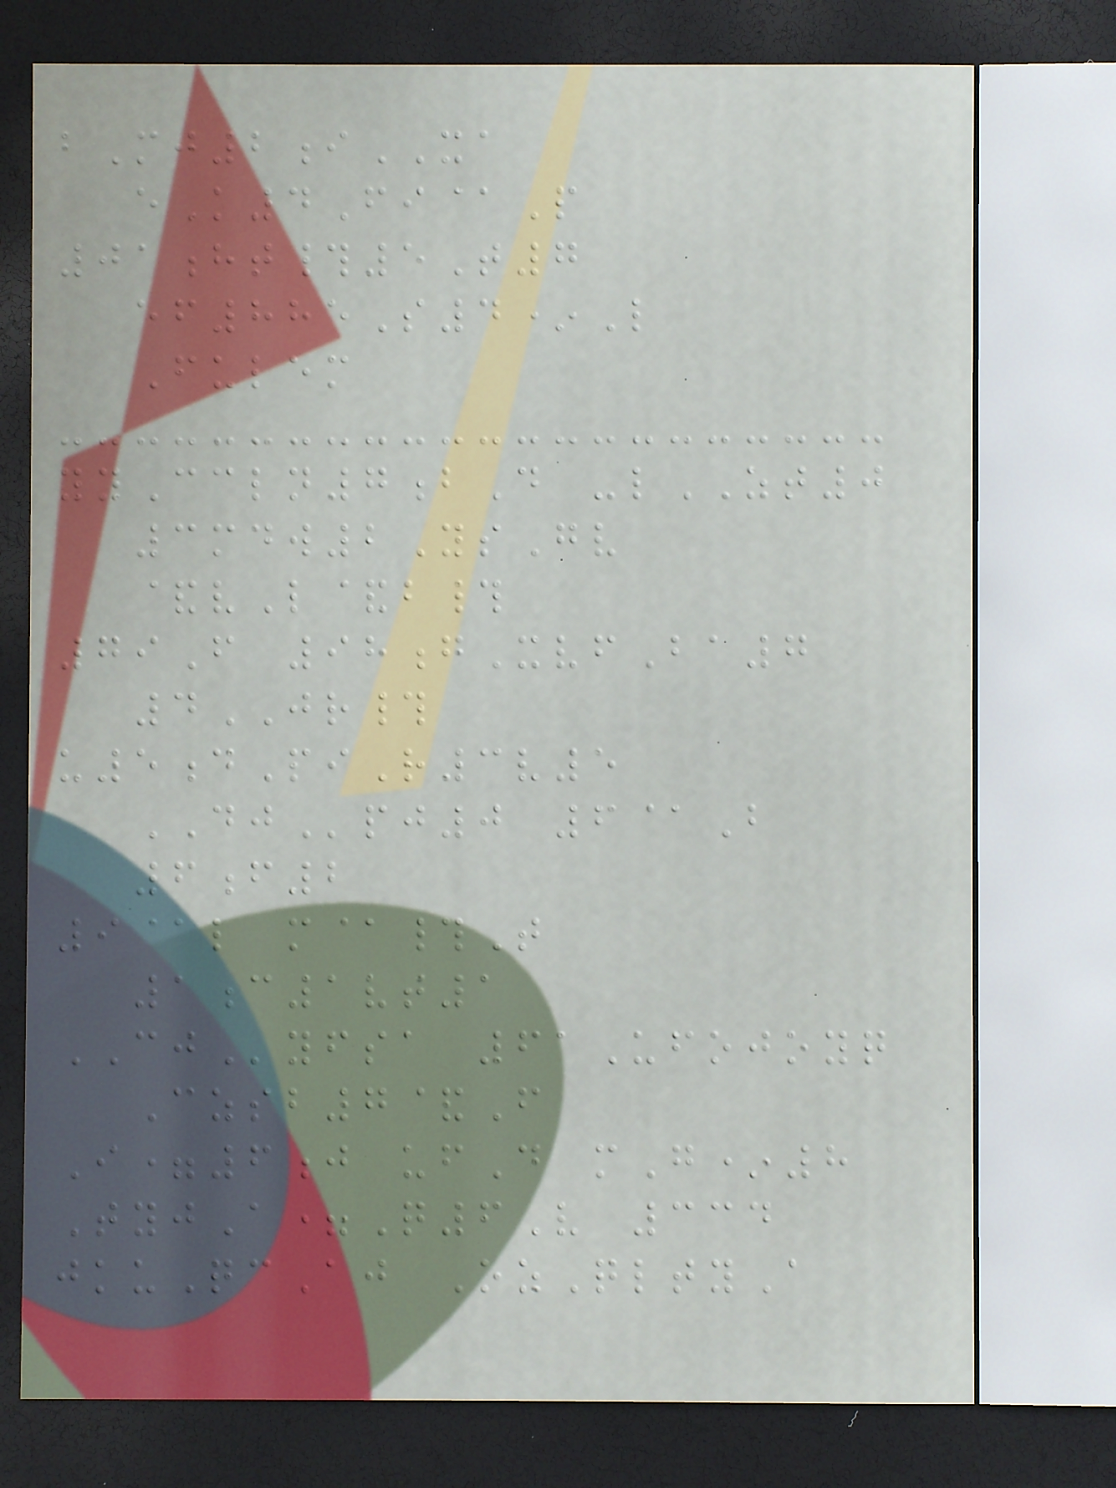bMj2iXA
eK4Fi@P
01ht#5T7
ef885S4*L
Fulem
yyCcln7bD -lZT0
3mdw2YsGv
&vL&b#
79F 98gXvfBa7
4JR#
u5dPiR3v5
DJpj0 6@B
6f2
9@l m@#T
1c1vt1
CJyfsa 61Ufojoyq
Czsb7&F
I=6j ufD mG*8
TyjA=Q6V 334
jkuQcAj OzQltyA
